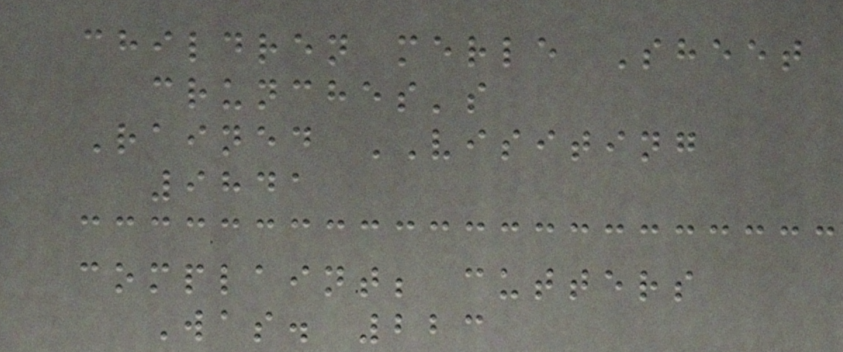children merle Sheet
crunches's
Rained VISITING
9841
complaint; cutters
Was. 223
